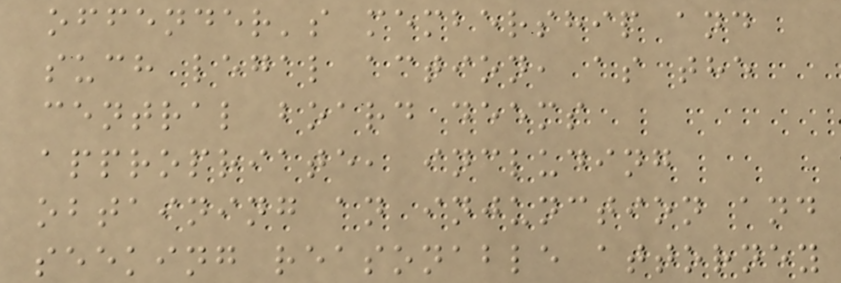offender's membership and
such legal action, as the
central board deems
appropriate, including
obtaining an injunction and
seeking reasonable attorney
